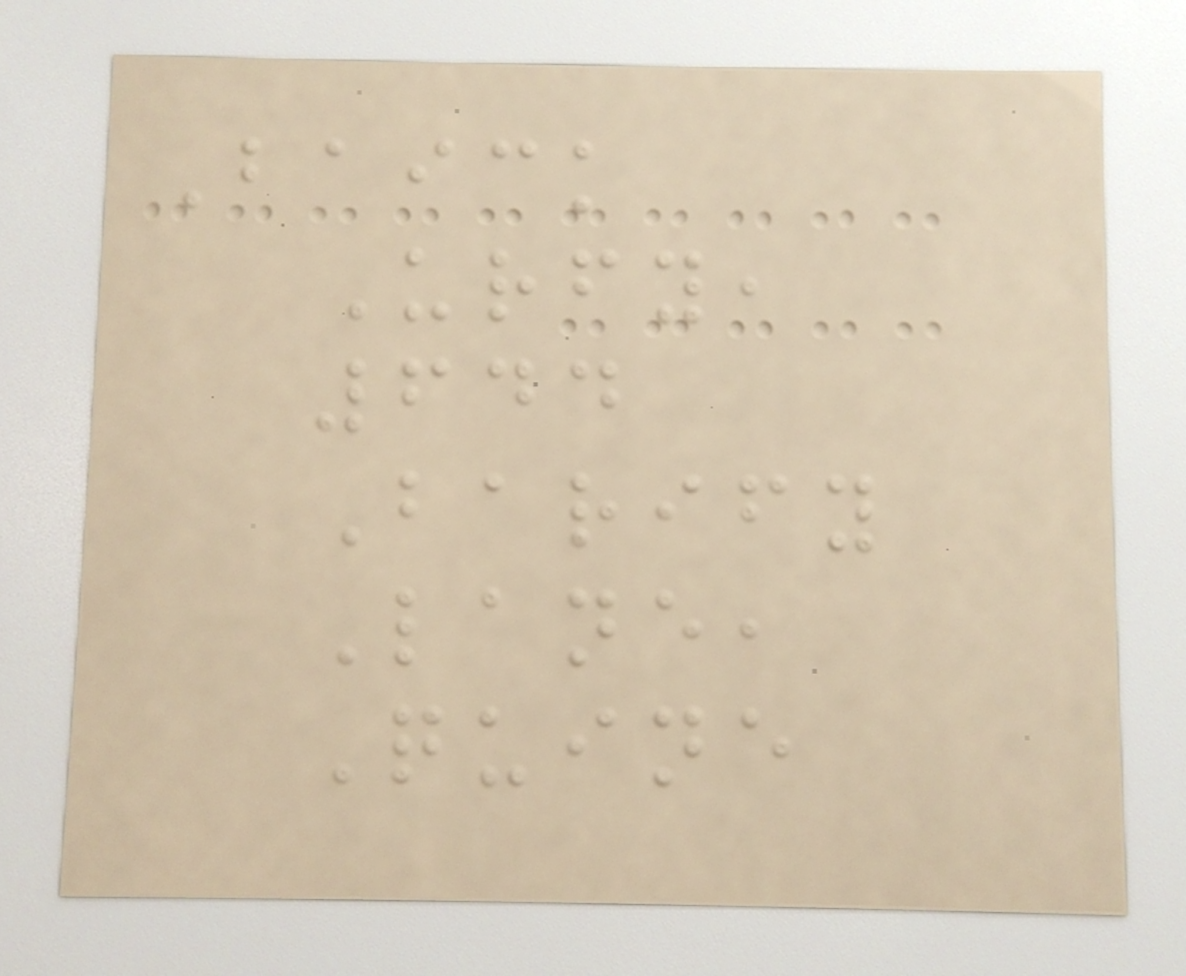Baick
Urfy,
644
Barify
Lane,
Quine
